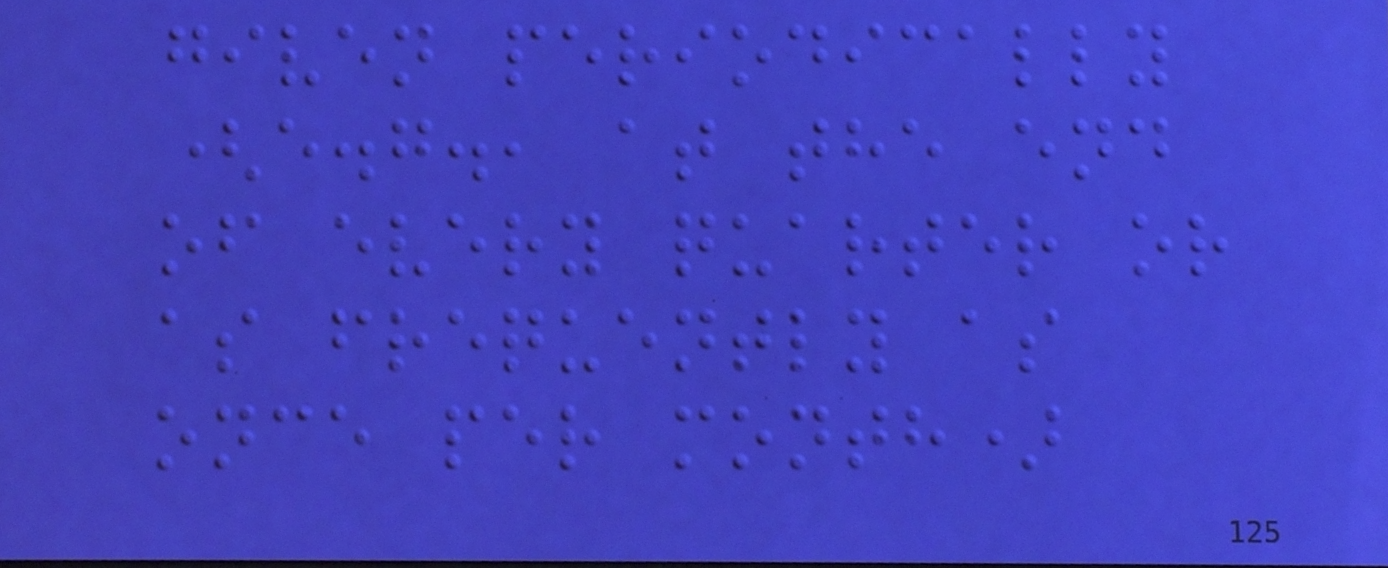given periodically
(e.g., at the end
of every quarter or
as frequently as
once per month)
